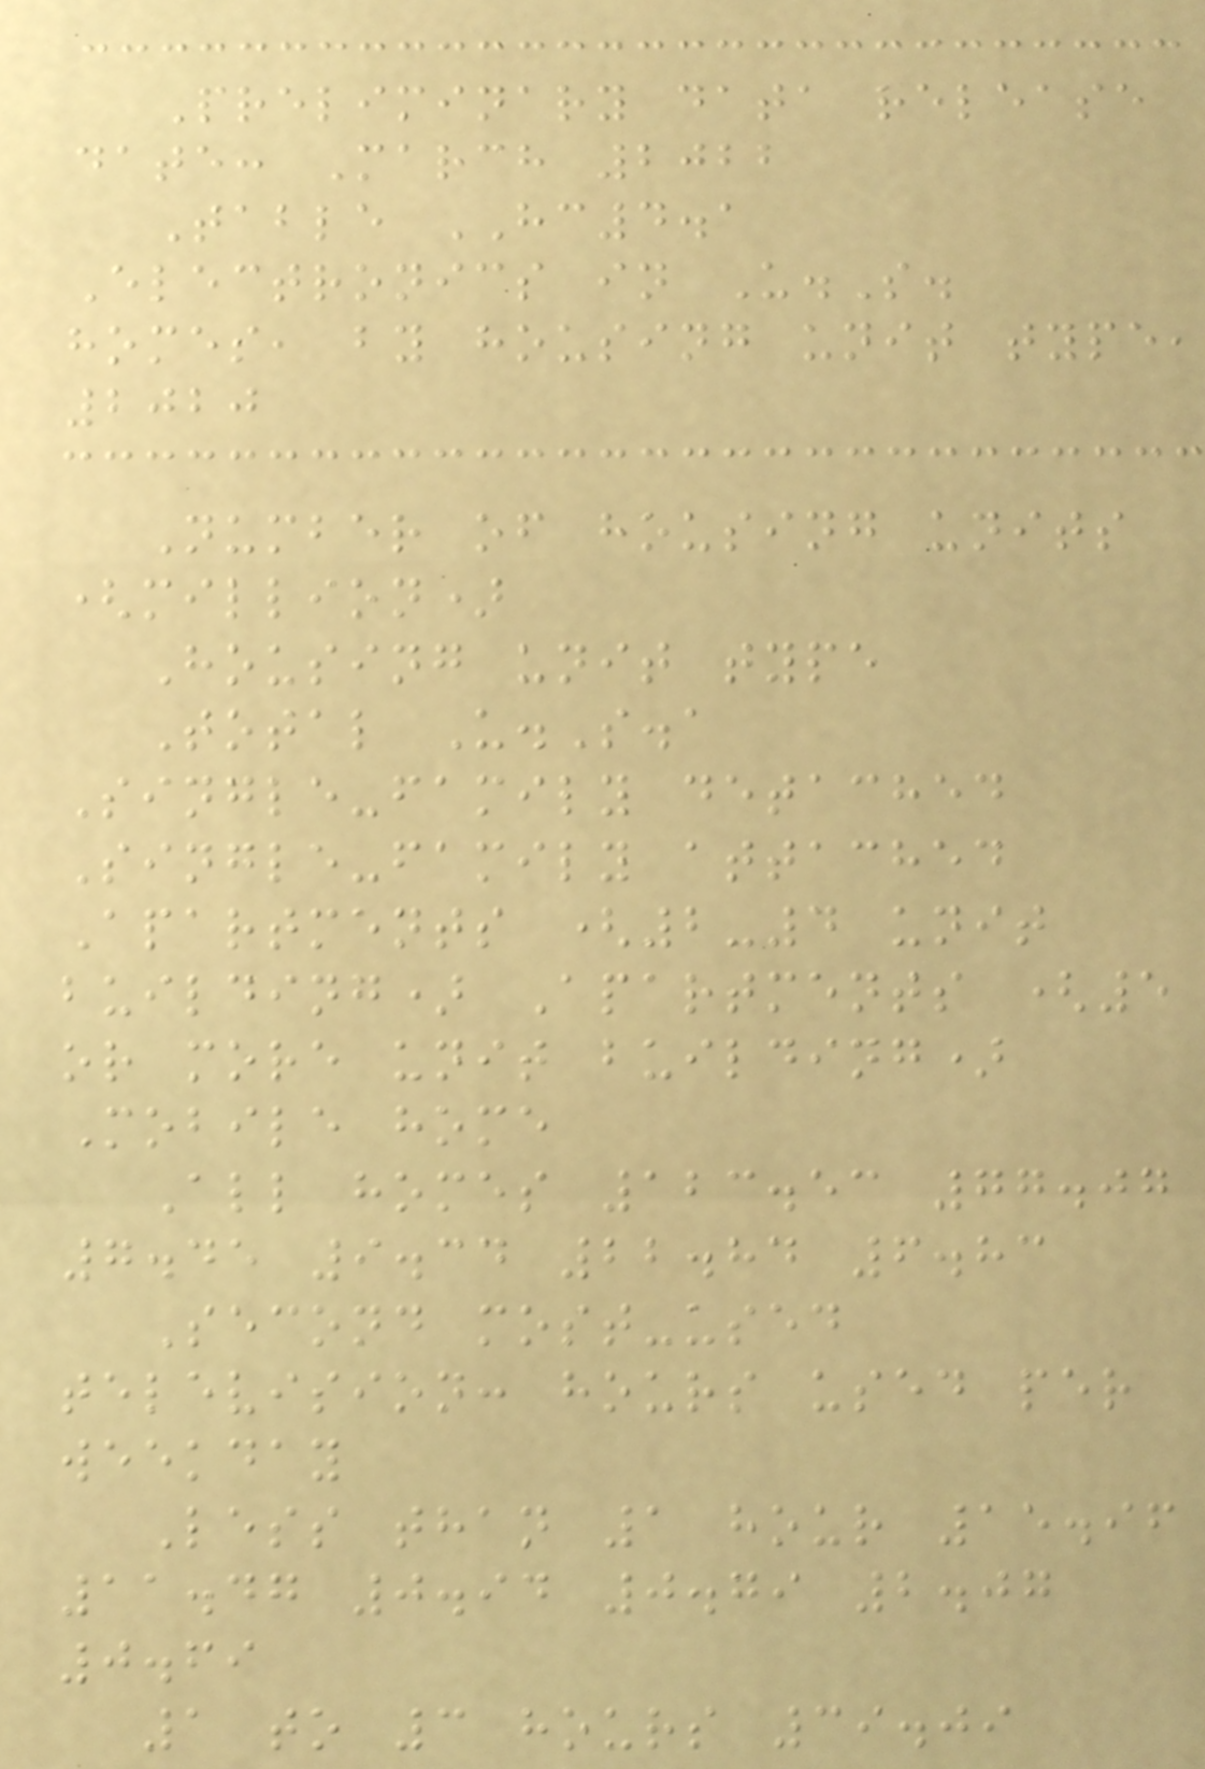Preliminary data release
date: March 2022
Table HC4.1
Electronics in U.S.
homes, by housing unit type,
2020
Number of housing units
(million)
Housing unit type
Total U.S.a
Single-family detached
Single-family attached
Apartments (2-4 unit
building) Apartments (5
or more unit building)
Mobile home
All homes 123.53 77.07
7.45 9.34 22.84 6.83
Second most-used
television: hours used per
weekday
Less than 1 hour 15.96
11.47 0.94 0.79 2.07
0.69
1 to 3 hours 39.09
